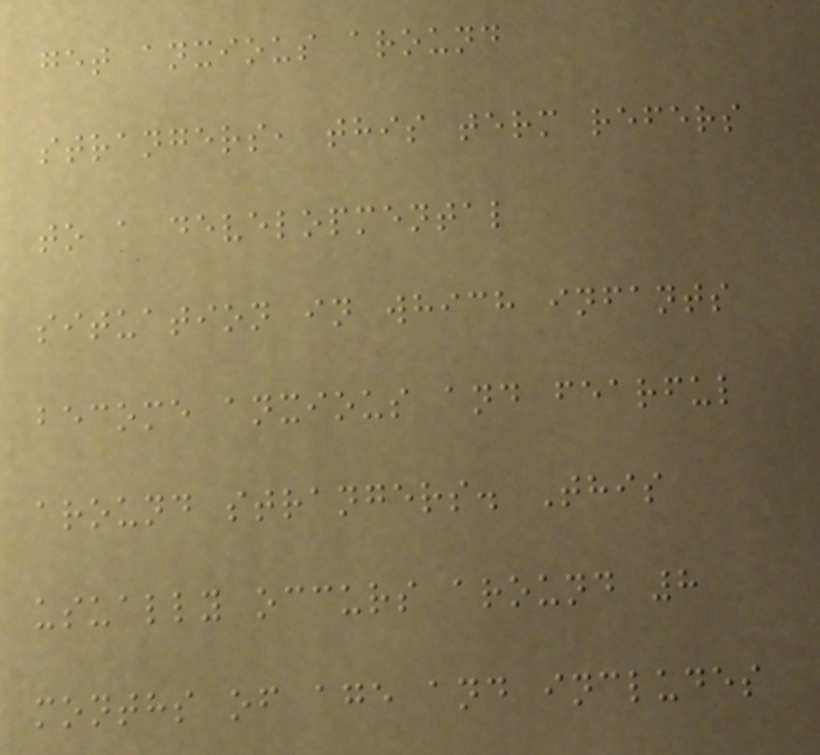get anxious around
strangers, this term refers
to a developmental
situation in which infants
become anxious and fearful
around strangers. This
usually occurs around 8
months of age and includes
